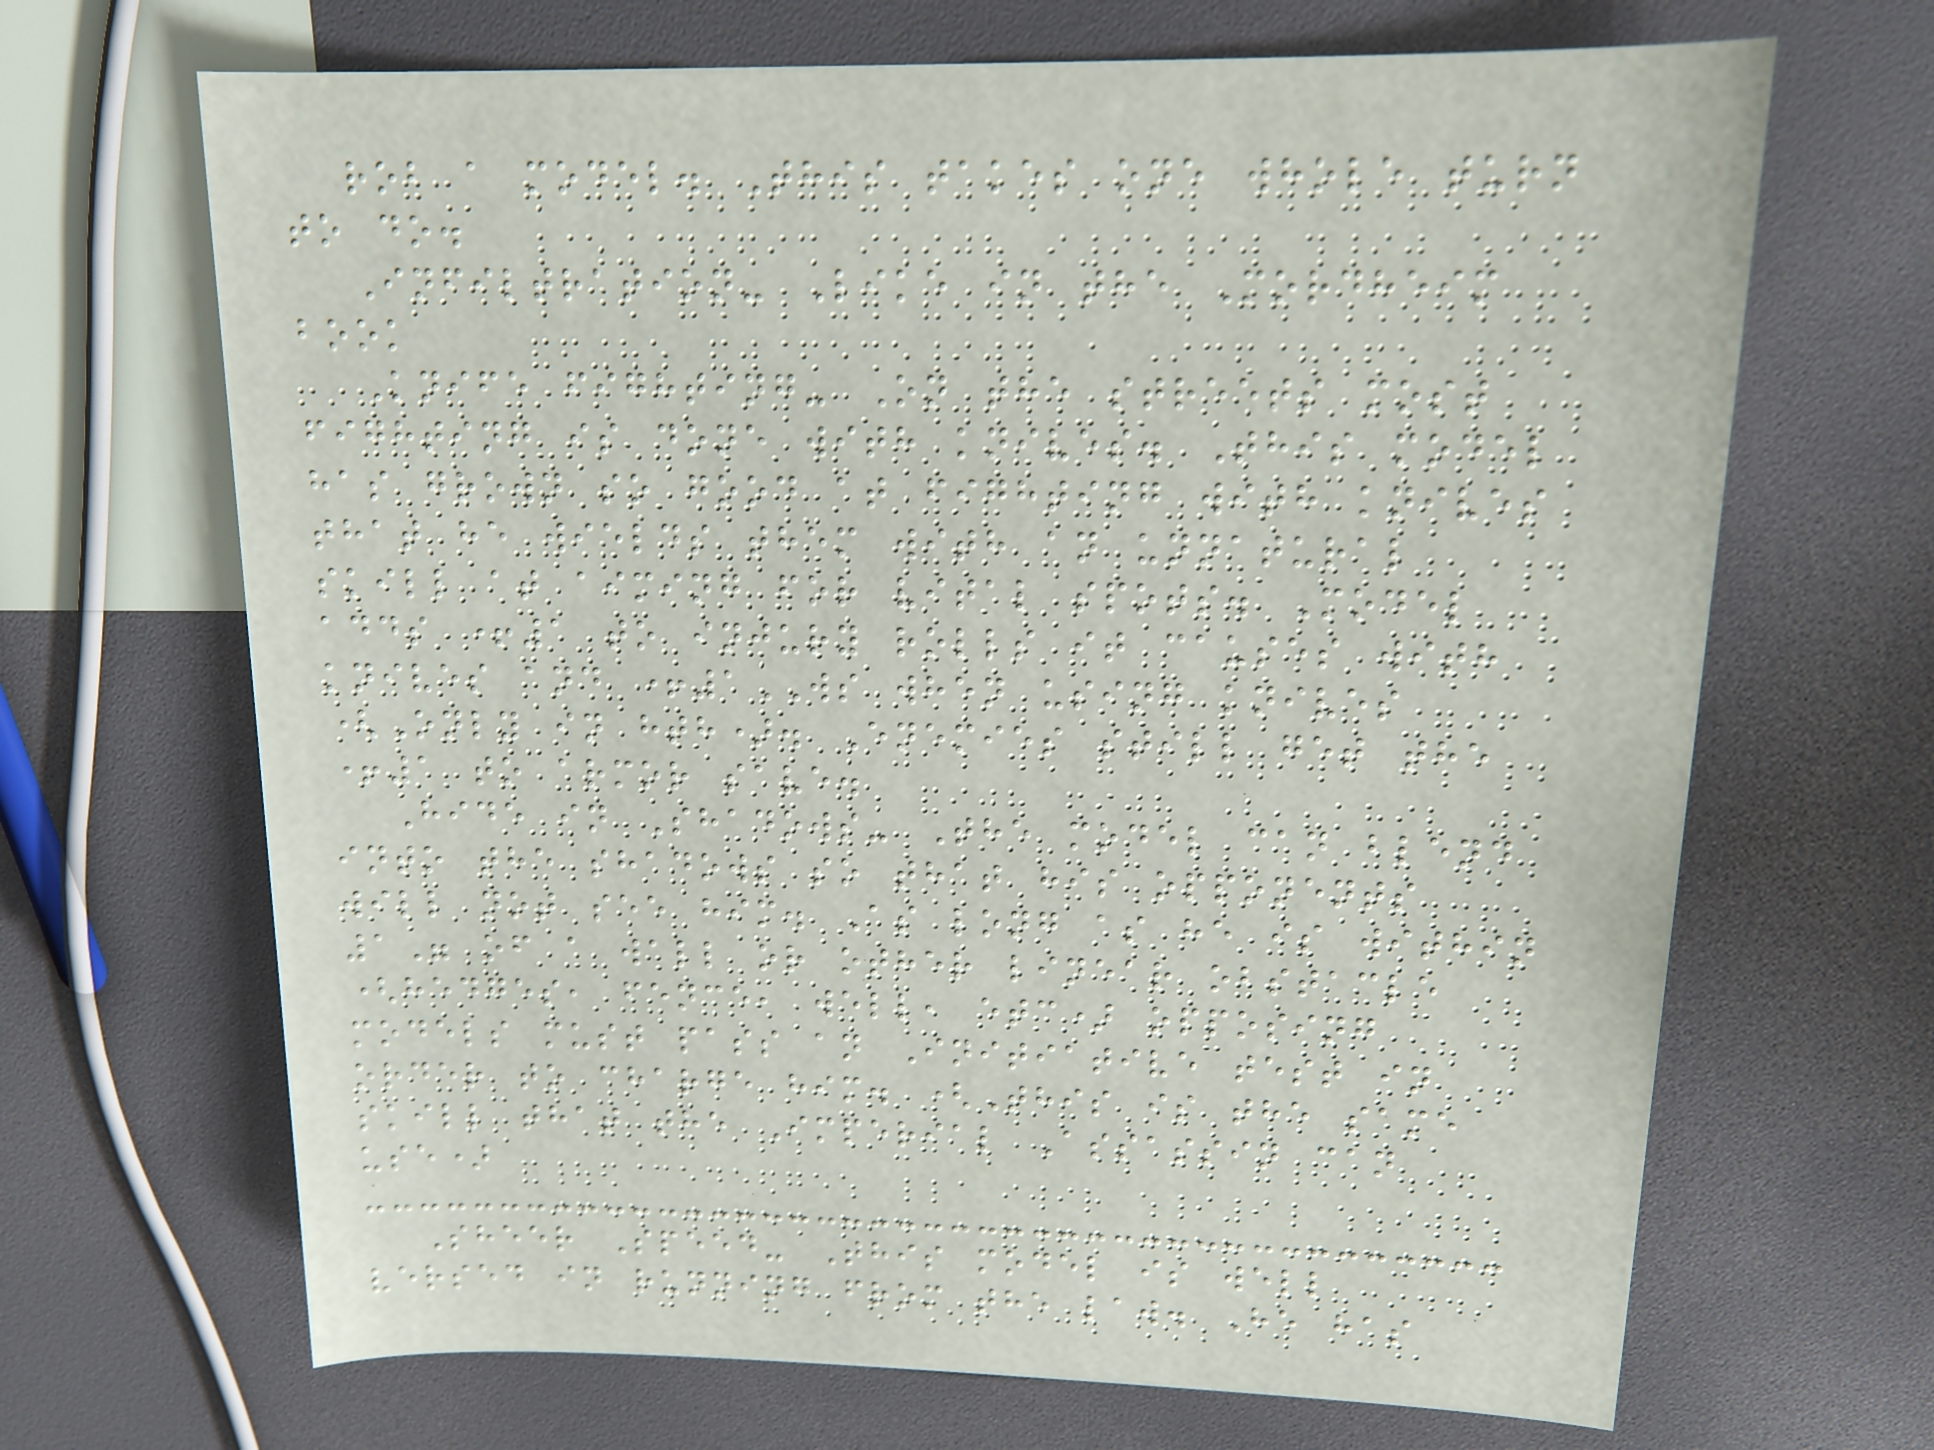rob a model. This takes one whole turn
to do.
Infiltration- Like in the Mordheim
book
Knife fighting- On the streets most
fighting is done with knives. This model
has grown so good at fighting with knives
that he wields them with an unnatural
skill at aiming for vital spots. Model
adds +1 to injury rolls it causes with
knives and +1WS when using knives
(Only in hth). Enemies still get the
+1 to armor save.
Hide in Shadows- The model can blend
into the shadows so that his opponents
will not see him. As long as he is within
1" of a wall or other linear obstacle
(hedges, fence, well, etc) opposing
models must pass an Initiative test in
order to charge him. (This is the same
skill that the Imperial Assassin can
use)
Sheer Speed- This model is well
versed in running from the law. He has
